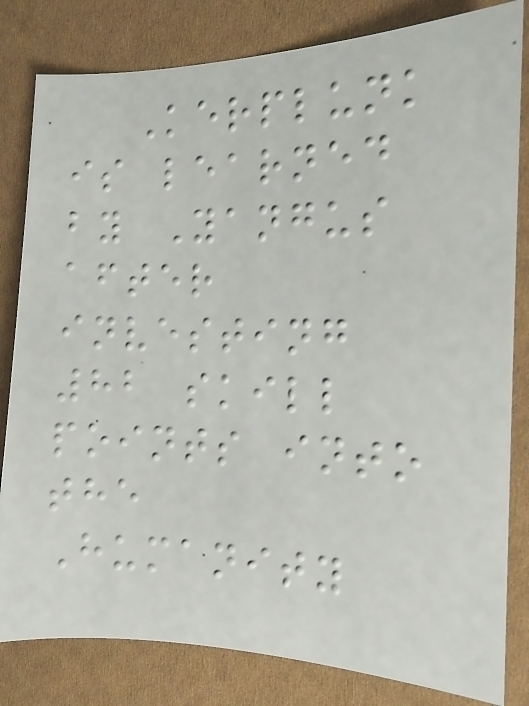Kerplunk
is learned
by Yangus
after
investing
82 skill
points into
the
Humanity
